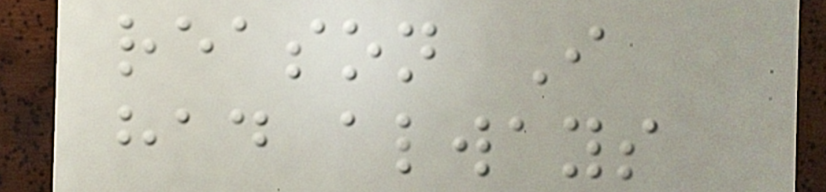reason I
had always
